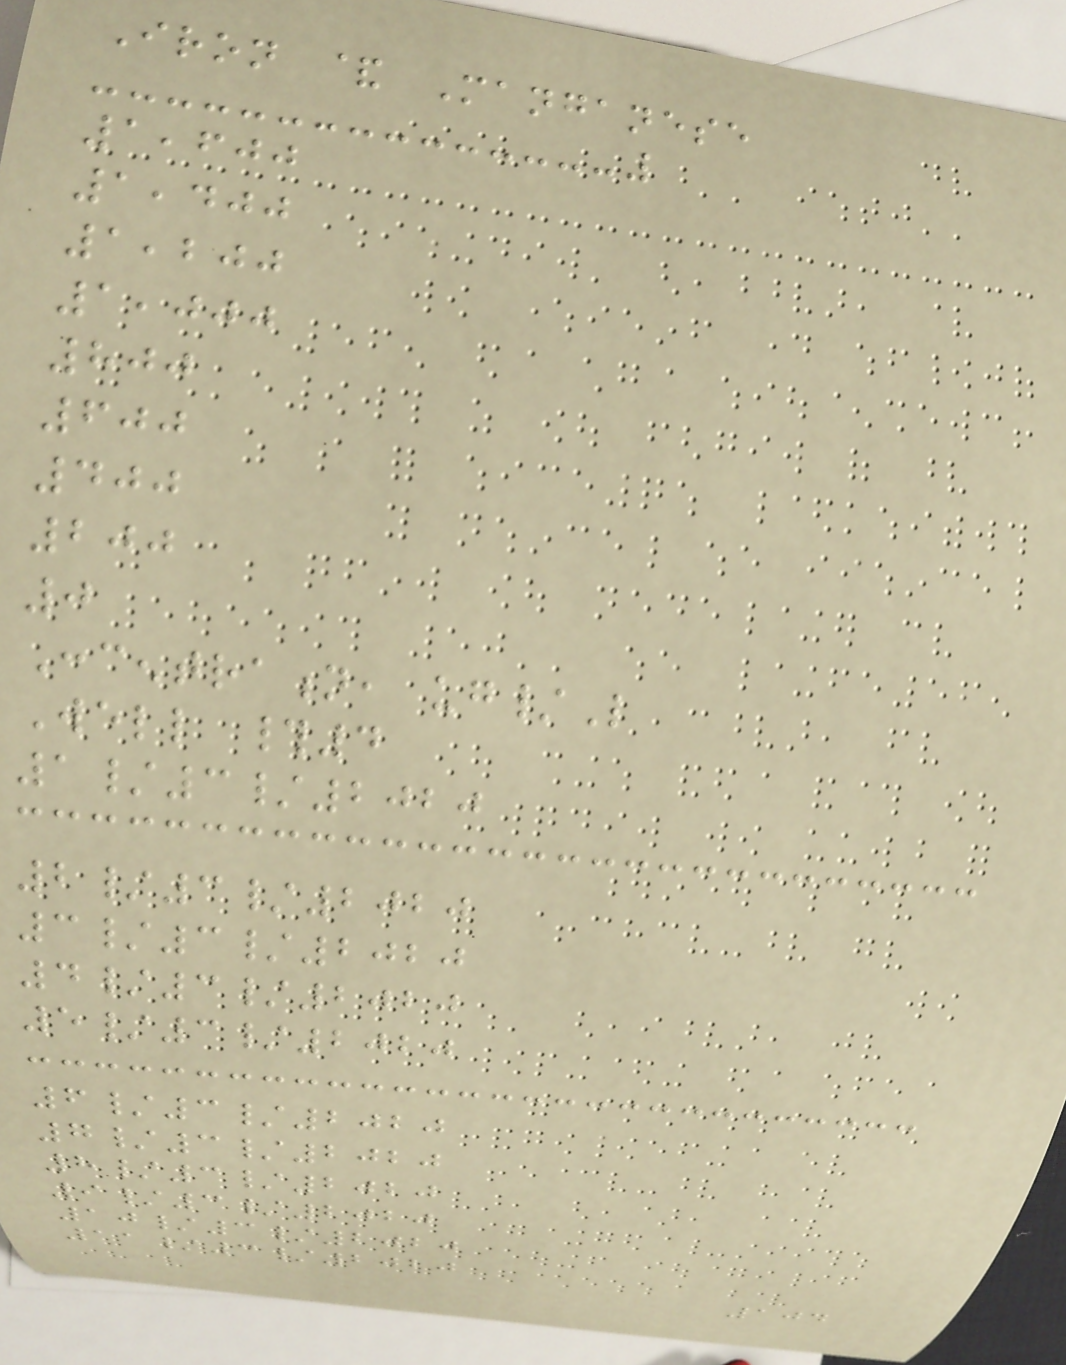Iron & Manganese
1,600
1,400
1,200
1,000
800
600
400
200
0
Concentration, ug/L
Well #4
1/3/2020
2/3/2020
3/3/2020
4/3/2020
5/3/2020
6/3/2020
7/3/2020
8/3/2020
9/3/2020
10/3/2020
11/3/2020
104
